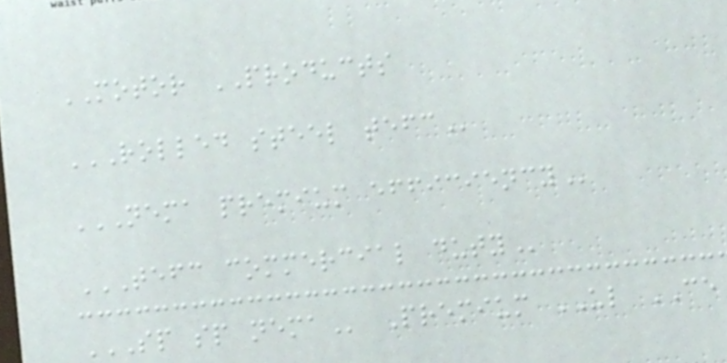MOTOR PRODUCTS
ROLLED STEEL TEFC
NEMA PREMIUM EFFICIENCY
TEFC COMMERCIAL DUTY
SP SP NEMA Premium UL CE
